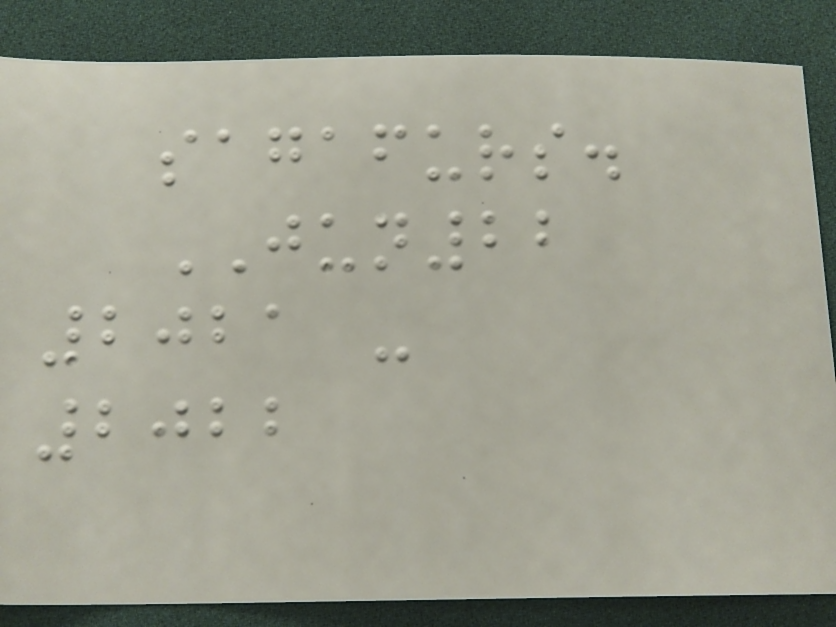sagafurs.
JUN22
2021 -
2022
